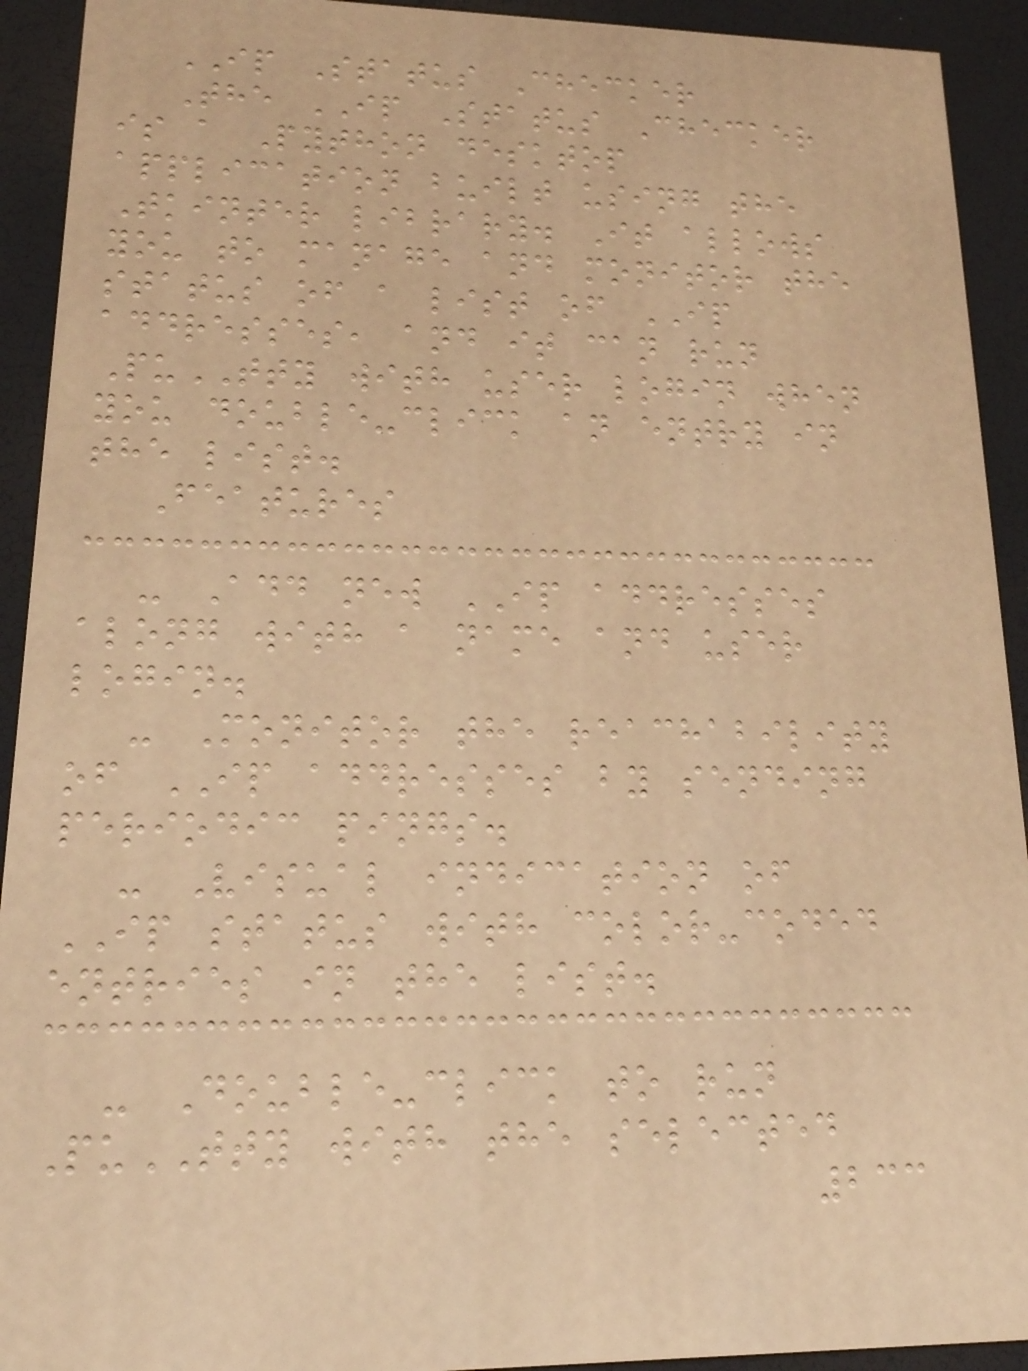IP Status Checker
The IP Status Checker
is a Python desktop
application built using the
Tkinter library. It allows
you to manage and monitor the
status of a list of IP
addresses, and it can run
PuTTY with user login when
you double-click an entry in
the list.
Features
- Add new IP addresses
along with a name and user
login.
- Monitor the reachability
of IP addresses by sending
periodic pings.
- Visual indication of
IP status with color-coded
entries in the list.
- Double-click to run
PuTTY with the selected
233
